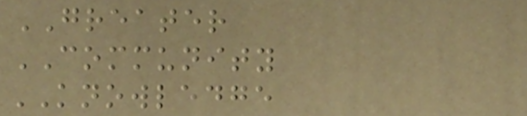GREATER
COMMUNITY
KNOWLEDGE
